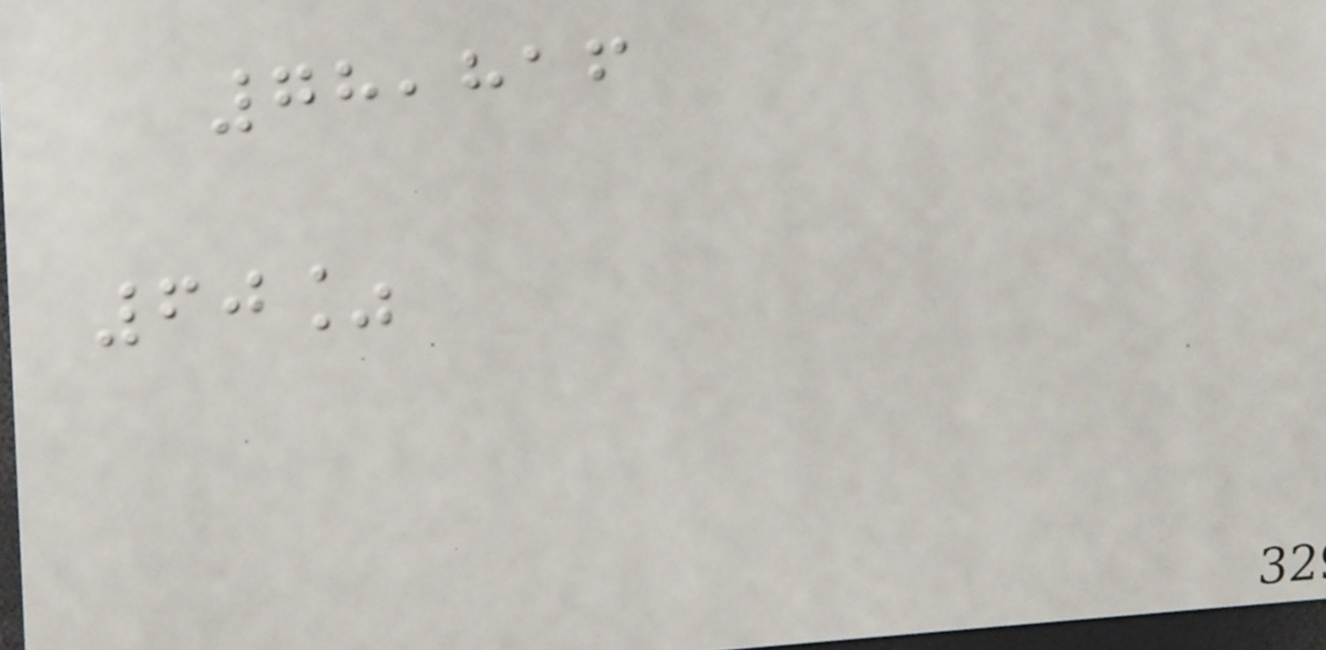78,816
60%
